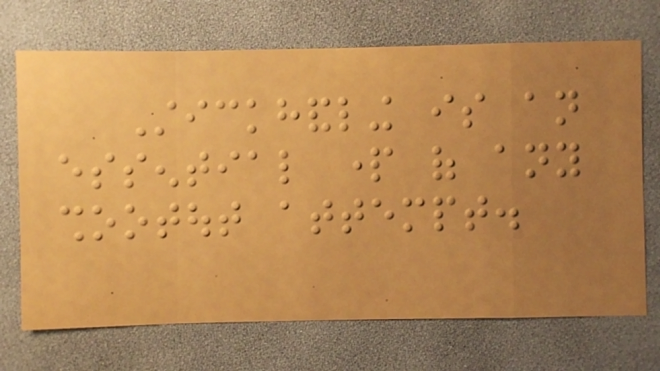Stickhandling is an
essential part of any
shootout attempt.
